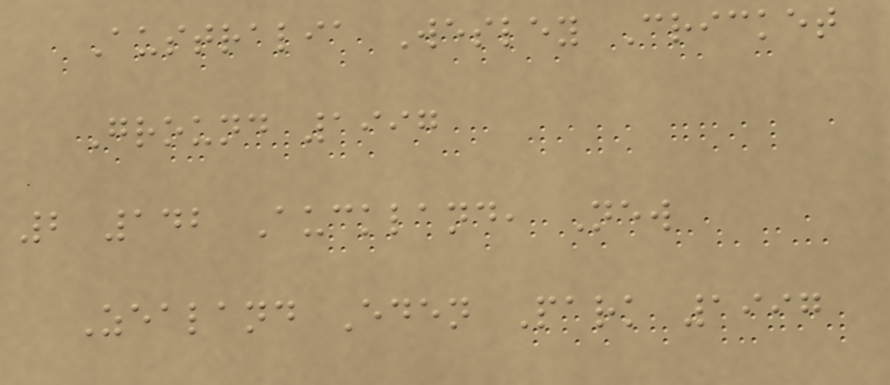Australia Wesley Cricket
Ground 1997
2 142 Auckland, New
Zealand Eden Park 1997
